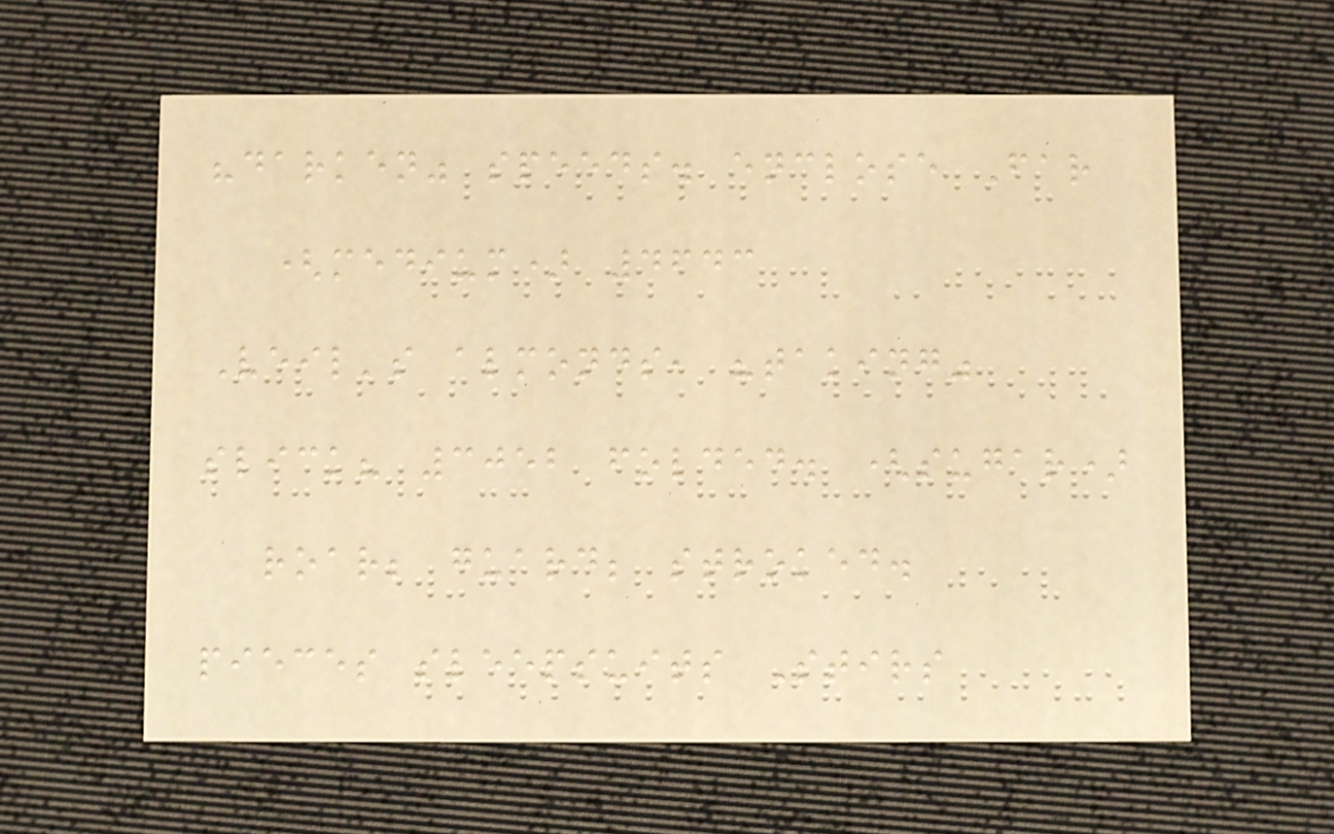"darken" speeds. enclose Far
(medium) 4643
Veil's almonds, "taking"
slick? 3052 folded. (sugar)
roar; guard; stroked.
pieces sleepsuits Stirs
